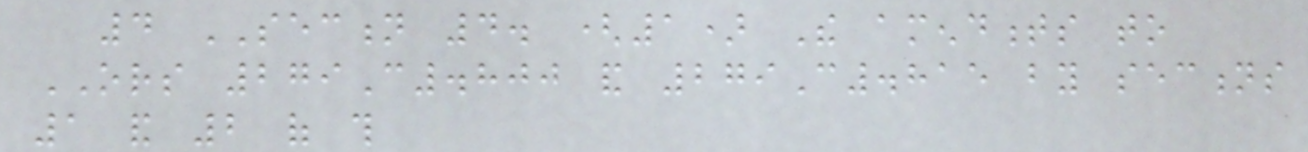4 SECTION 4. (1) The amendments to
ORS 279C.800 and 279C.815 by sections
1 and 2 of this
